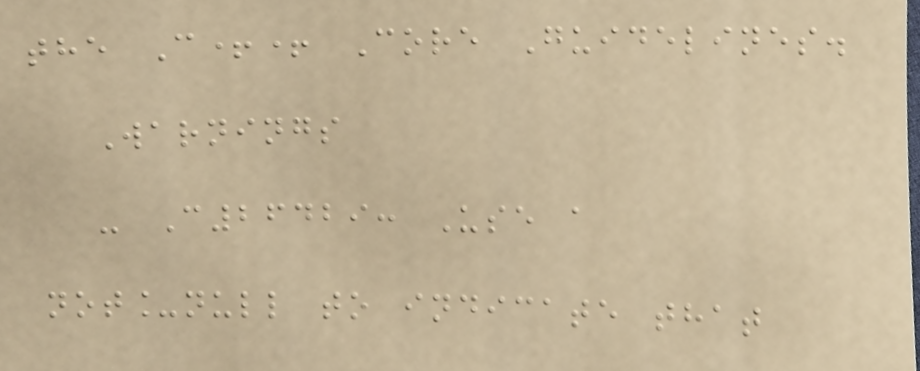the C++ Core Guidelines.
Warnings
- C26429: Use a
not_null to indicate that
